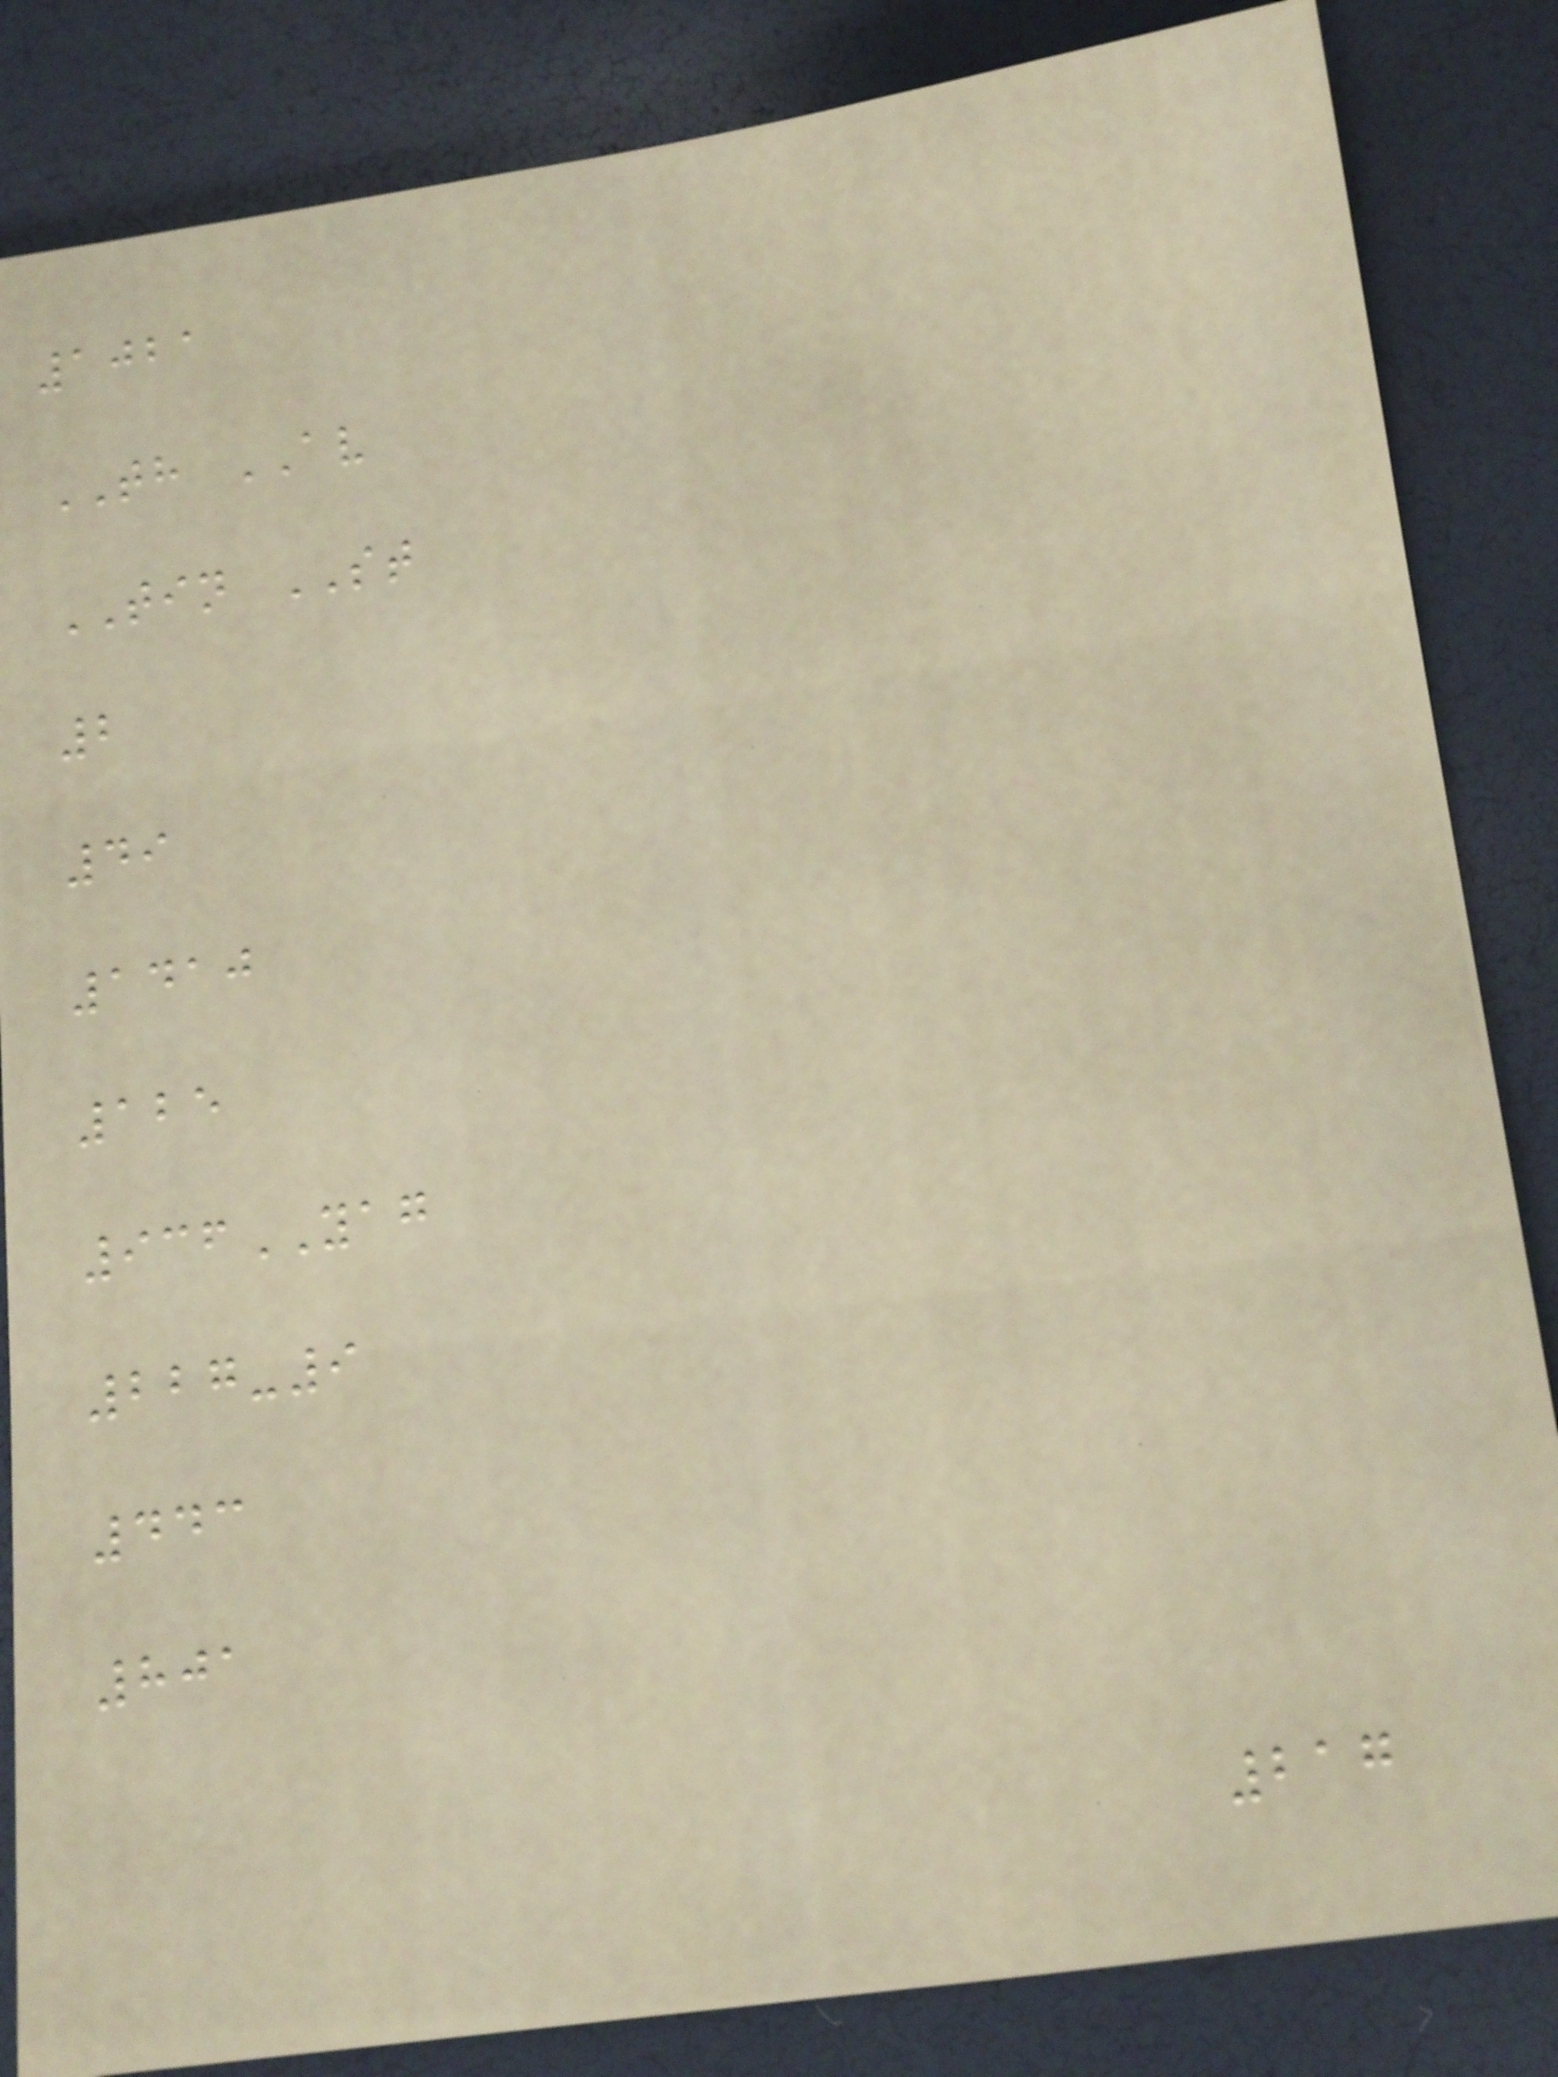1021
TH AV
TIN ST
2
49
1410
125
936YAG
227-9
443
801
217
